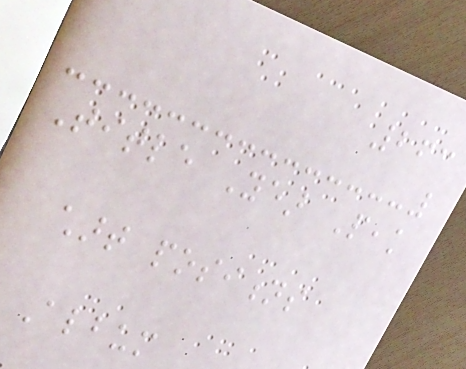263
Title Year Peak
chart positions
Album
